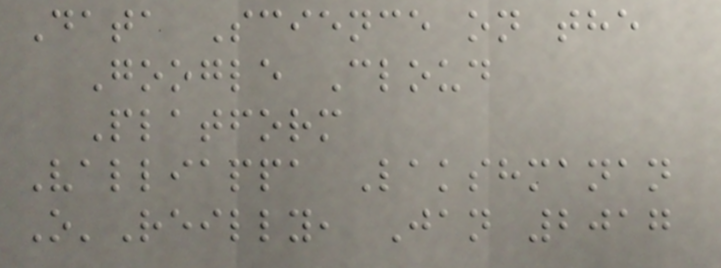Data Science on the
Google Cloud
Platform
Valliappa Lakshmanan
O'Reilly, Jan 2017
